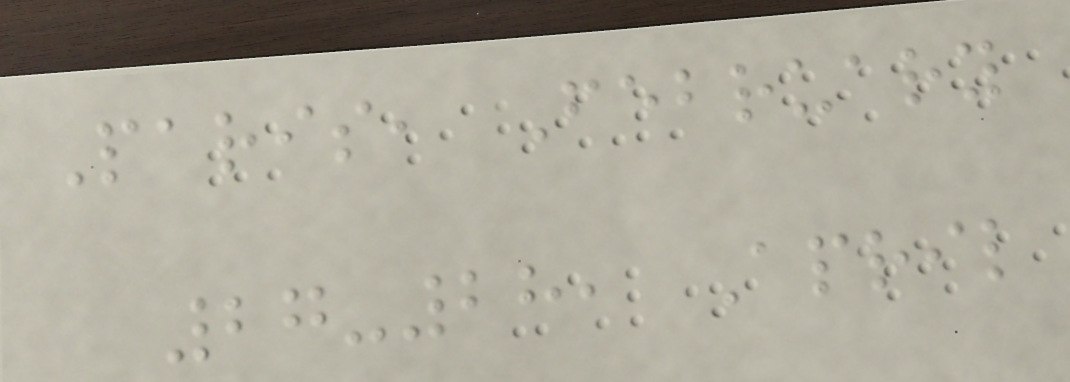Paris, February
27-28, April
